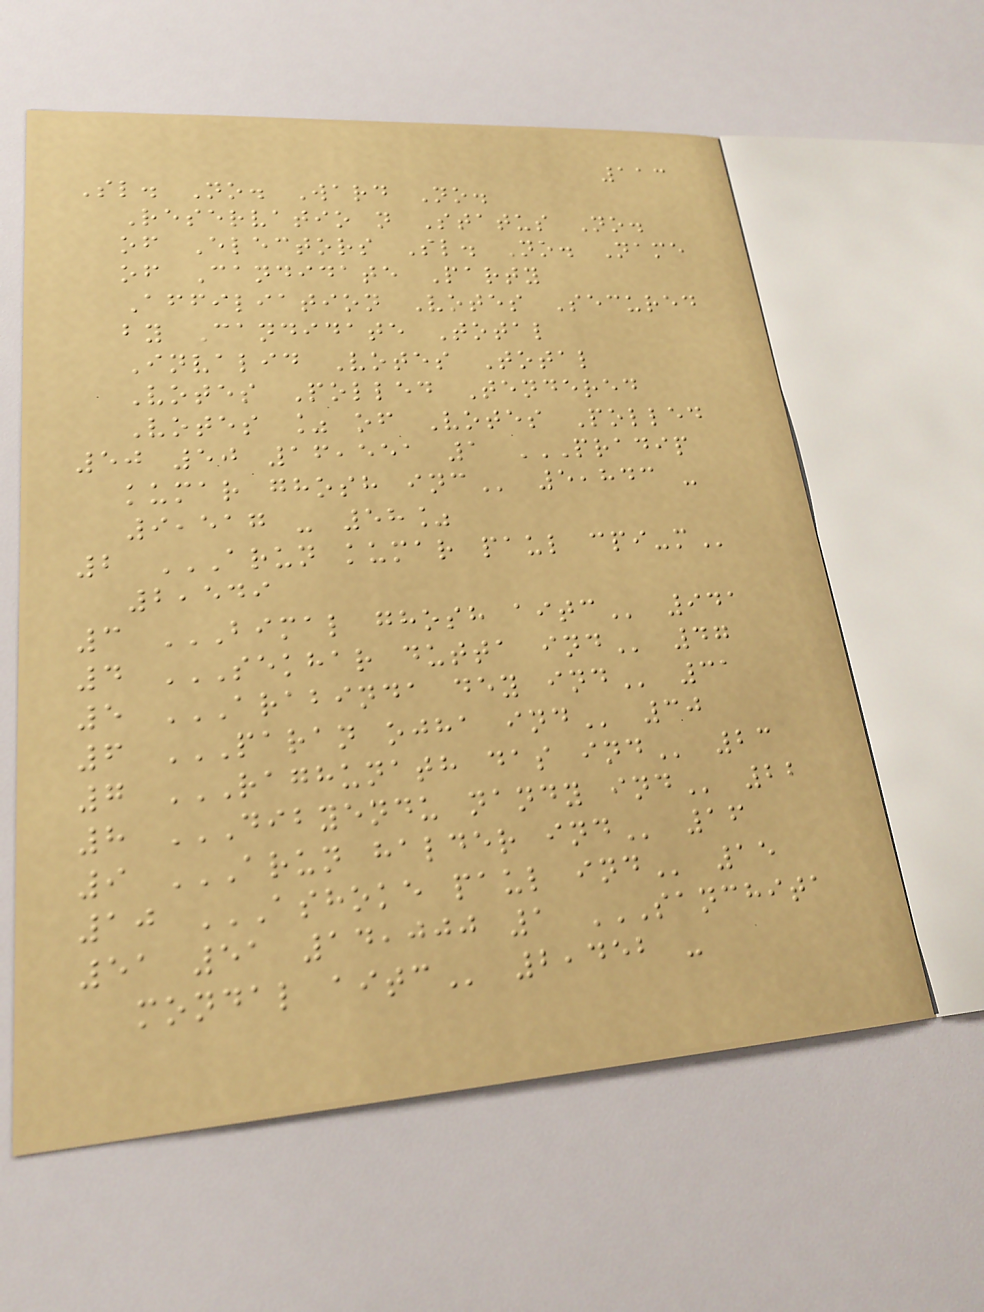113
Sl. No. Ward No.
Reservatio n Status No.
of Electors Sl. No. Name
of Candidate Party
Affiliation Votes Secured
by Candidate Total
Invalid Votes Total
Votes Polled Tendered
Votes % of Votes Polled
50 50 16,551 1 PRADIP
KUMAR GHOSH INC 5,843 -
9,517 - 58%
2 ARUN KUMAR PAUL CPI-M
2,549
3 BIMAL GHOSH AITC 941
4 SEKHAR DUTTA IND 47
5 ARABINDA DEY IND 31
6 PARAN OJHA IND 30
7 RAGHUNATH DAS IND 23
8 DIBYENDU NANDY IND 22
9 ARUN HALDER IND 16
10 ASHOKE PAUL IND 15
51 51 14,000 1 SANCHITA
MONDAL AITC 2,452 -
